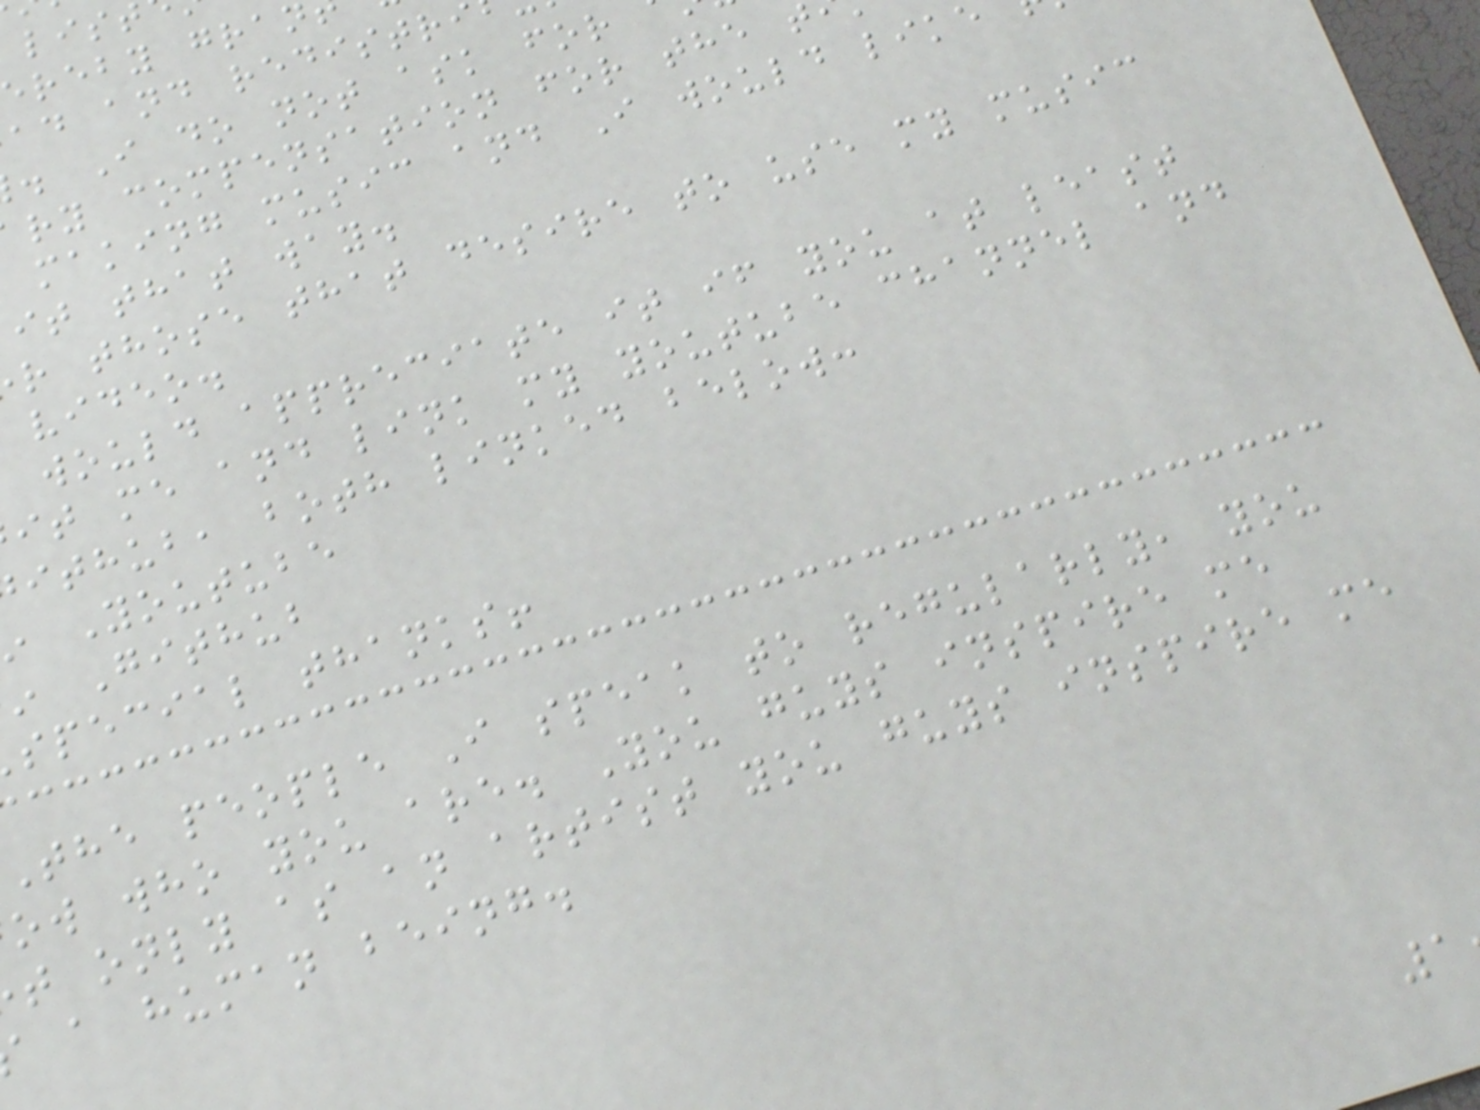list
ereby gran
ad and redistri
. I do not ask for
ry compensation for the t
making music and I would like
it that way.
r those that desire to use my music
video.
would appreciate it if you at least
it me and link my youtube channel and
ithub, both linked below:
Youtube
Github
special thanks!
The people I speak to regularly, you
ow who you are. You guys inspire me
t only as an artist you guys inspire me
a human being.
